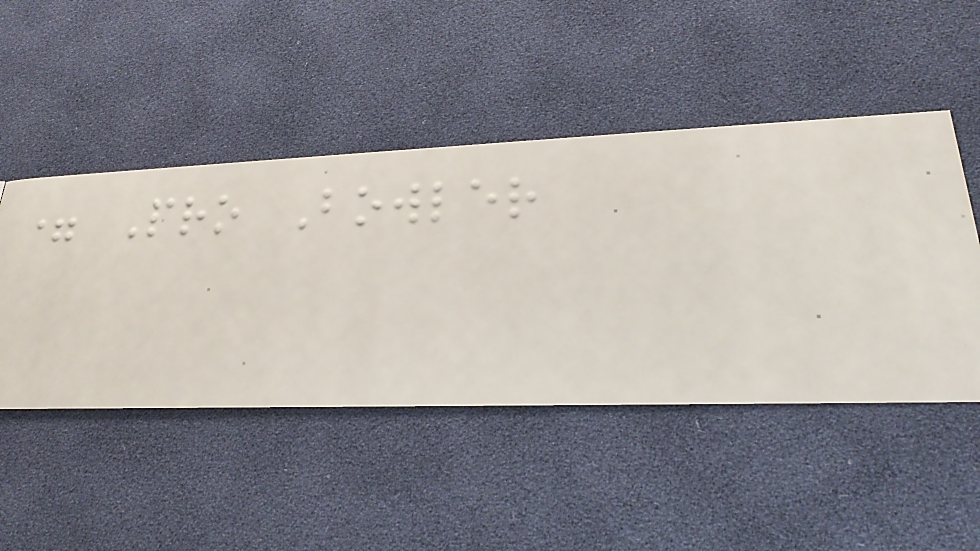= Pro Bowler
